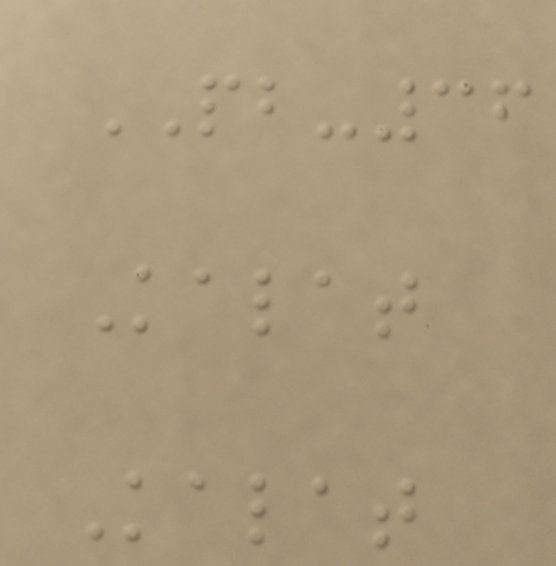PB-36
Kalat
Kalat
